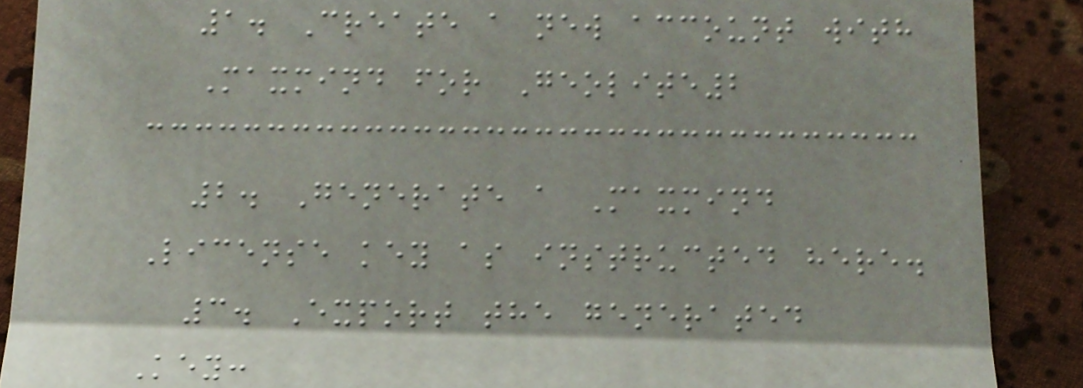1. Create a new account with
Maxmind for Geolite2
2. Generate a Maxmind
License key as instructed here.
3. Export the generated
Key:
